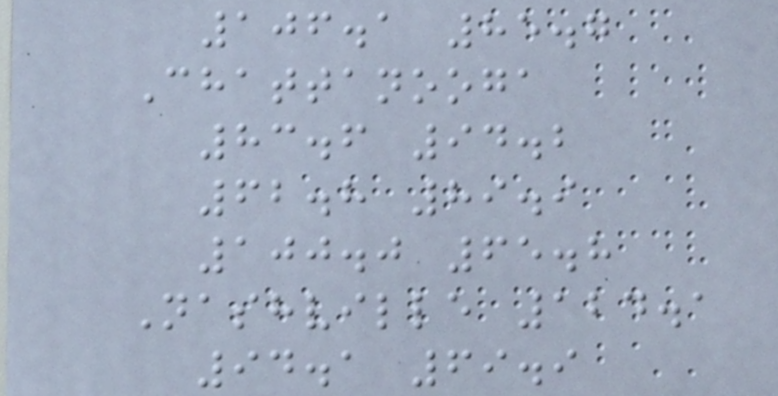106.1 85.7
Chattanooga
83.6 94.2
62.8 89.9
100.0 65.8
Nashville 124.1
94.1 69.9
